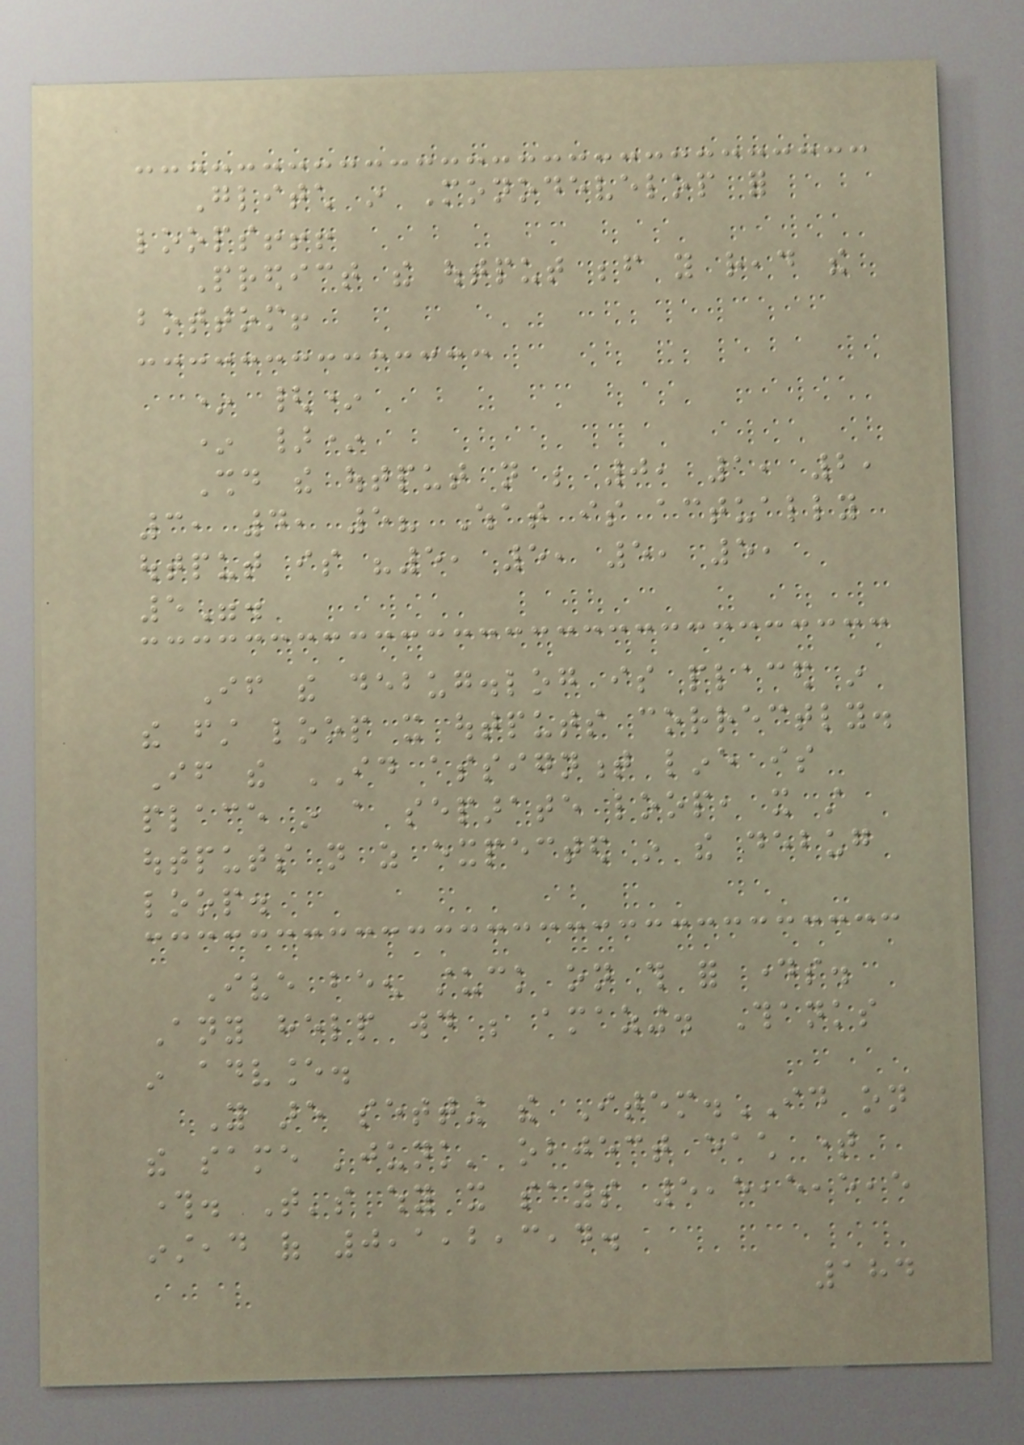Glitch in Monodevelop for
loops!!!
Predict the output before you read the
bottom!
* {*
* }*
Should the output not be 0, 1, 2,
3, 4, 5? What is actually
output is "5, 5, 5, 5,
5".
If the debug.log is placed in
the first loop it outputs correctly.
If the ID assignment line is
place in a separate loop, it still
outputs not as expected in the debug
loop.
Ive been stuck on this for days.
Any help would be amazing. Thanks
in advance.
You are setting the Item.ID on
the same 'junk' object each time
through. That's why it says 5,5,5,5,5
instead of 0,1,2,3,4.
184
